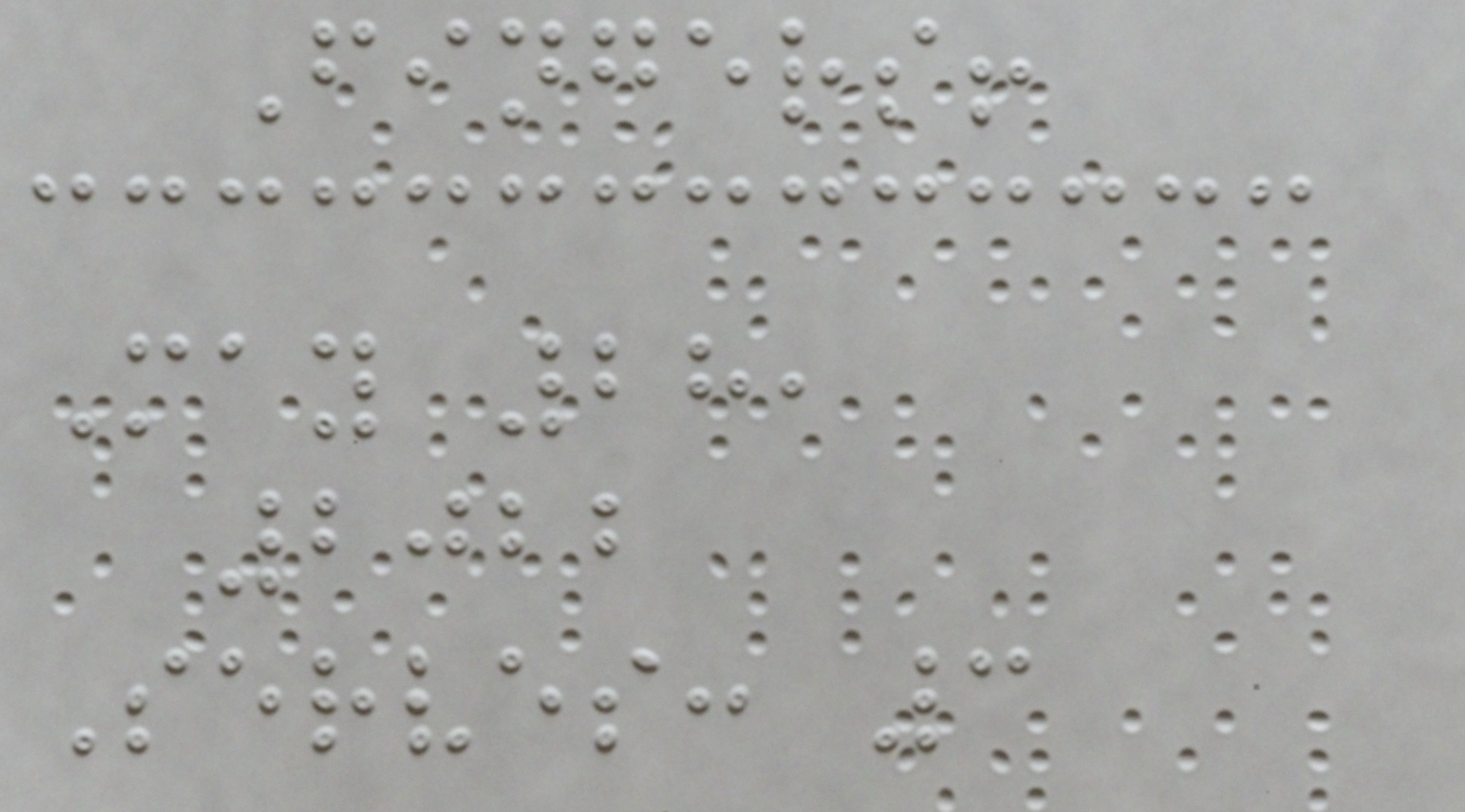Fingers!
May 28,
2022
Serves: 3
